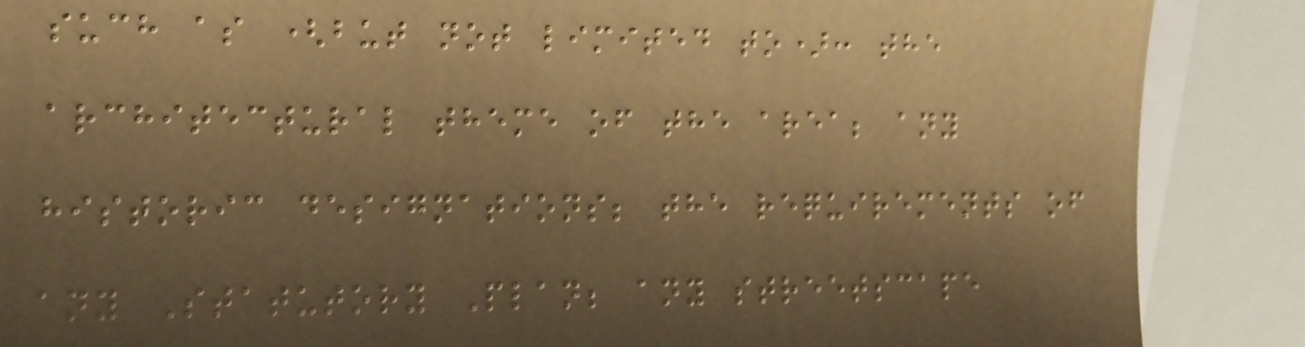such as (but not limited to): the
architectural theme of the area; any
historic designations; the requirements of
any Statutory Plan; any streetscape
